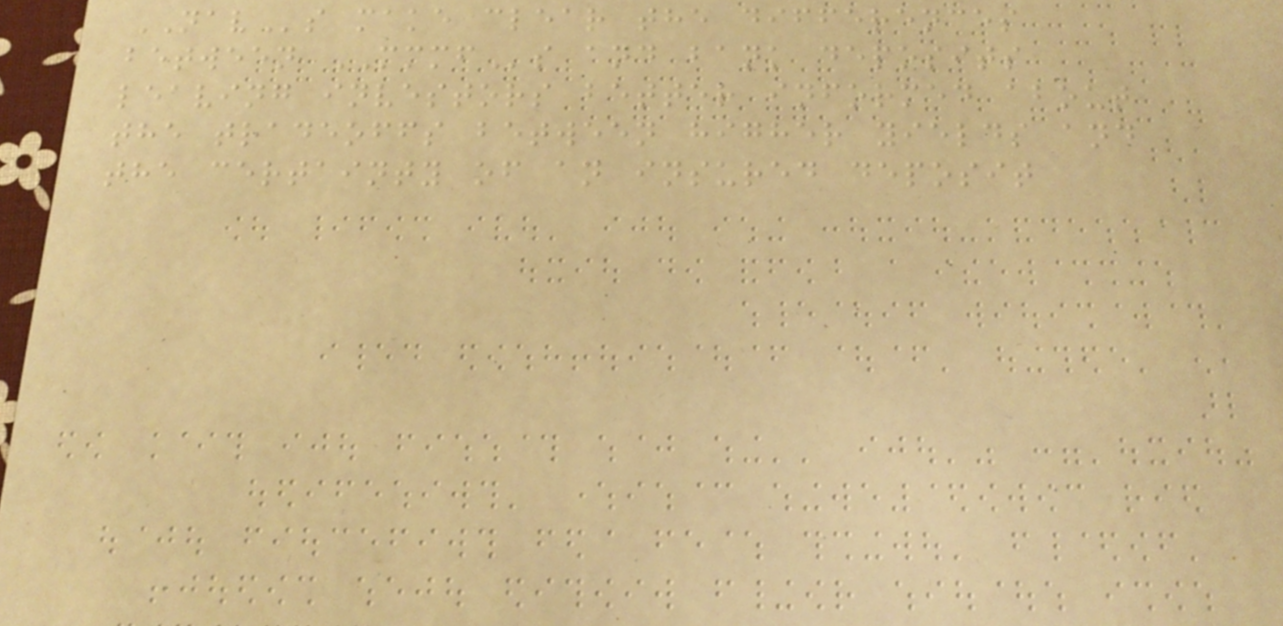NAVs make clear the differences
between MMMFs and bank deposits
leaving investors better informed about
the tradeoffs between higher yields and
the certainty of an insured deposit
